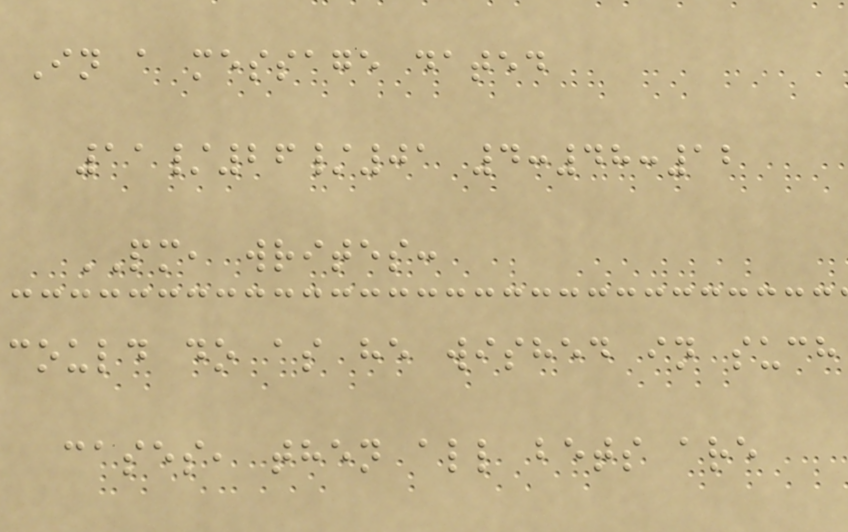In a message dated
11/26/01 4:48:12
PM, writes:
could do as he wished in such
cases, then all bets are
